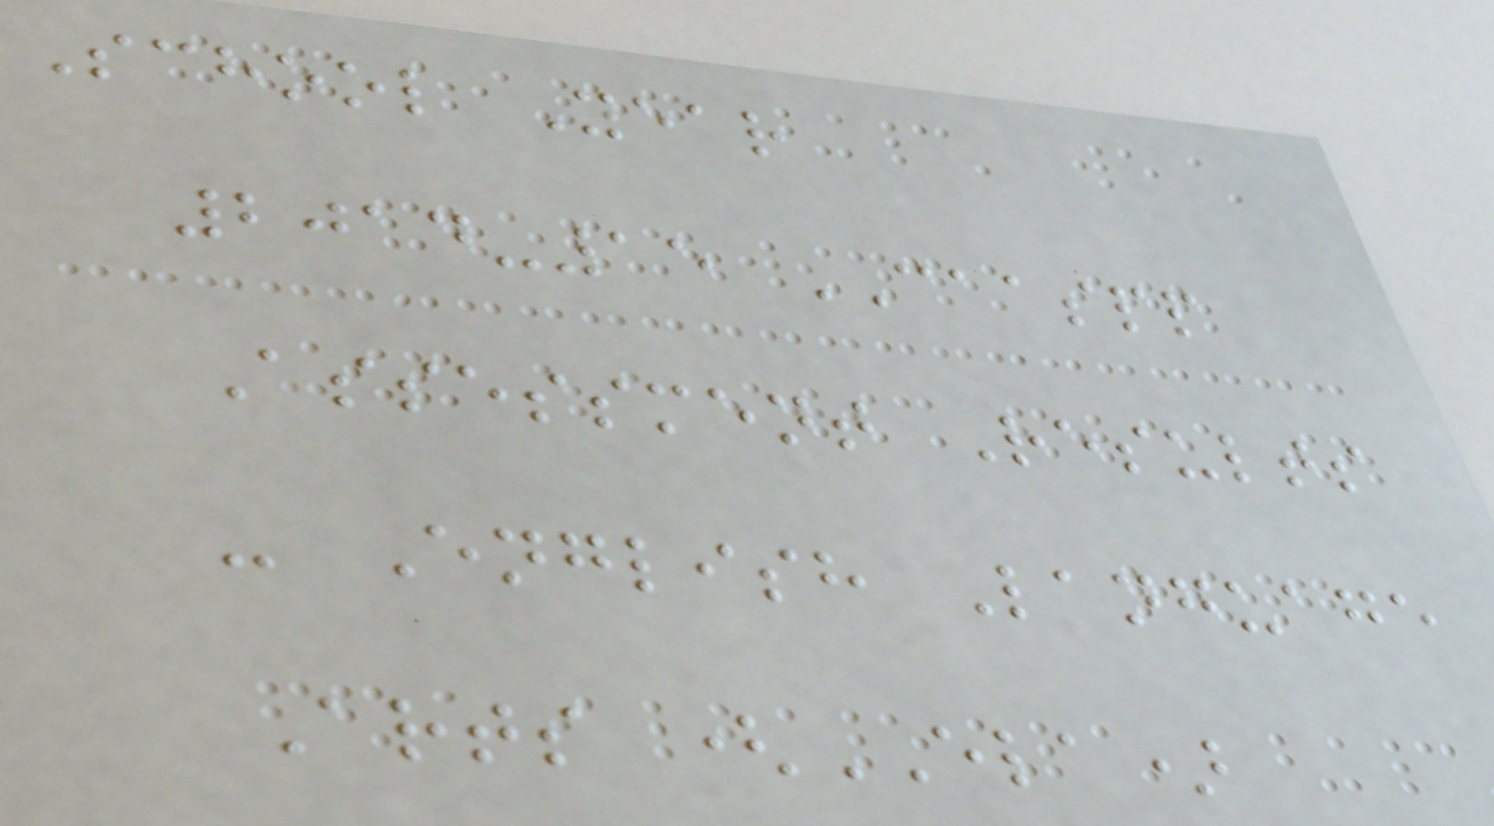School Year
2014-15 CAASPP
Assessment Results
- English Language
Arts (ELA)
